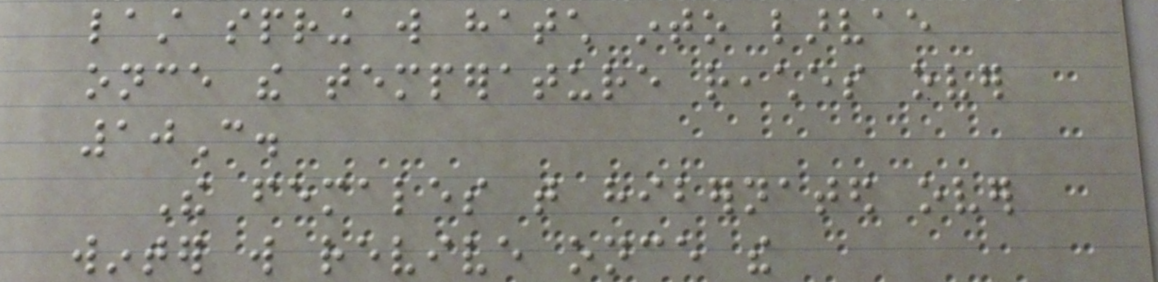last spring will hatch into larvae
once the temperature reaches over
10C.
The females that hibernated over
winter will revive once the
